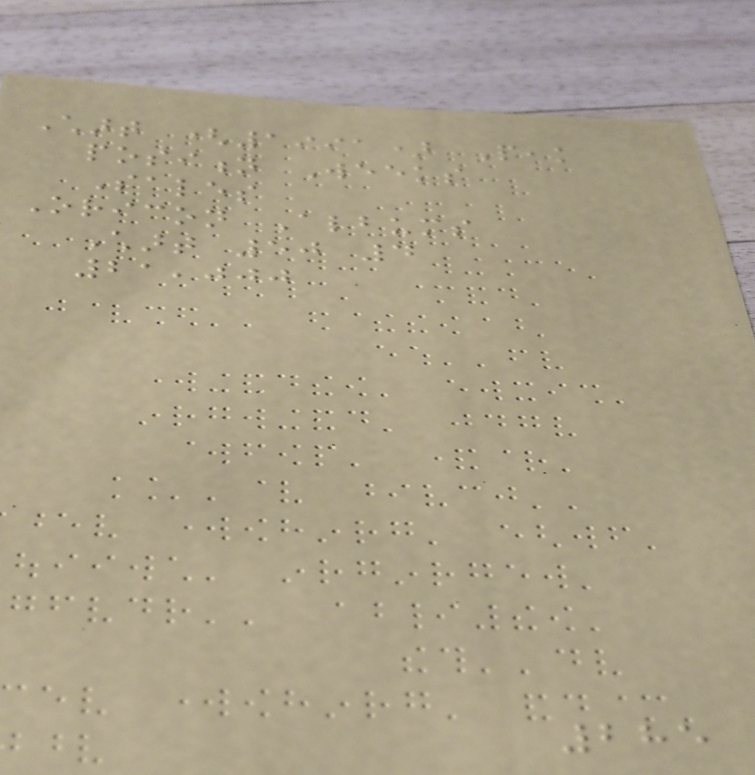Chart (1991) Peak
position Weeks
Sales
Oricon Albums
Chart 50 4
21,000
285
